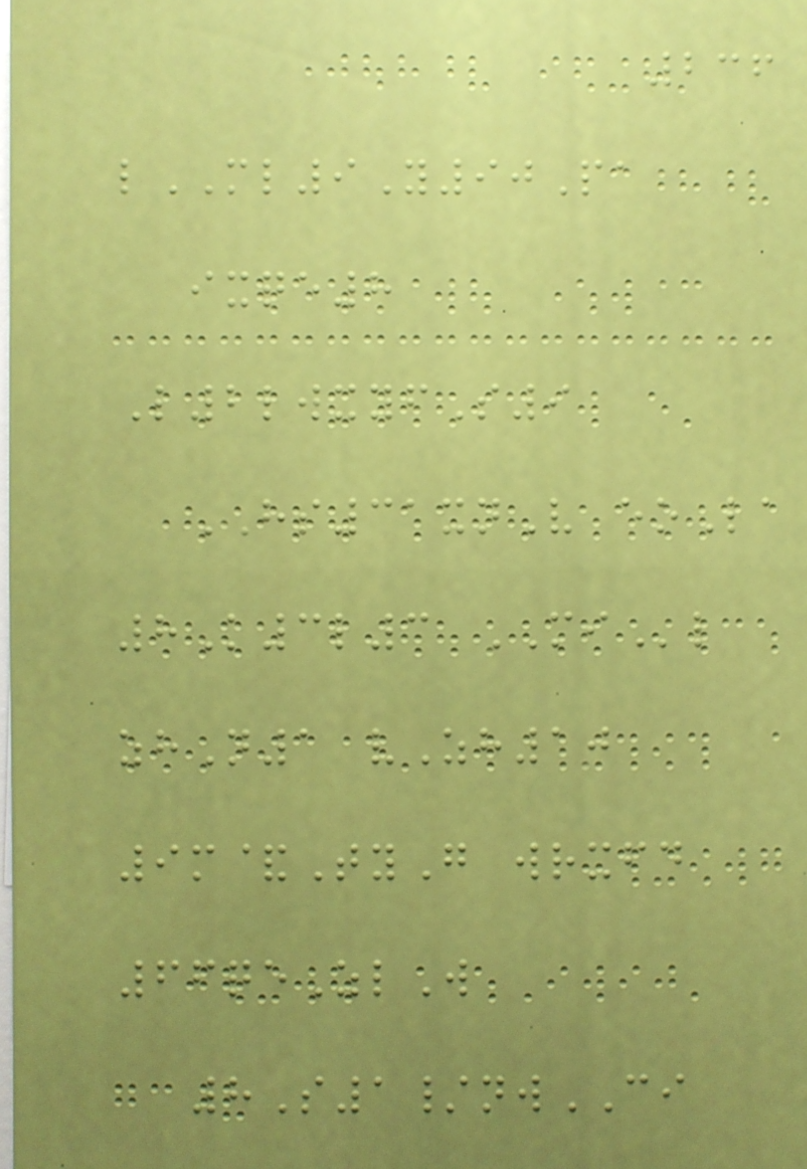236
lML9Y90Pa
ixqe8
L2lwxyfS9
HS31xnV eoLa
8K3l3 MIl
zhN1 vZh10
9m&TyG wrxfd
66qeZlW
8S1/nwCI
